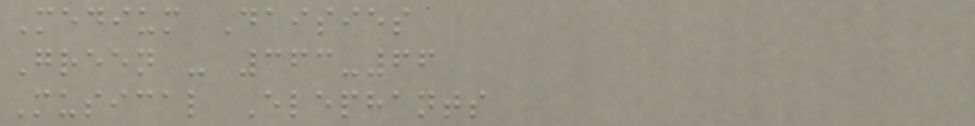Medium Daisies
Green - 363-66
Musical Elephants
